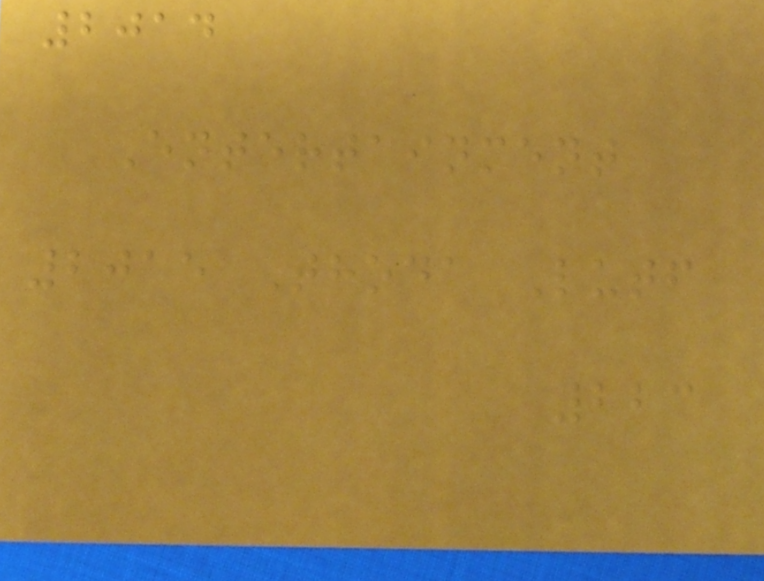2014
Entertainment
2015 Thoda Lutf
223
